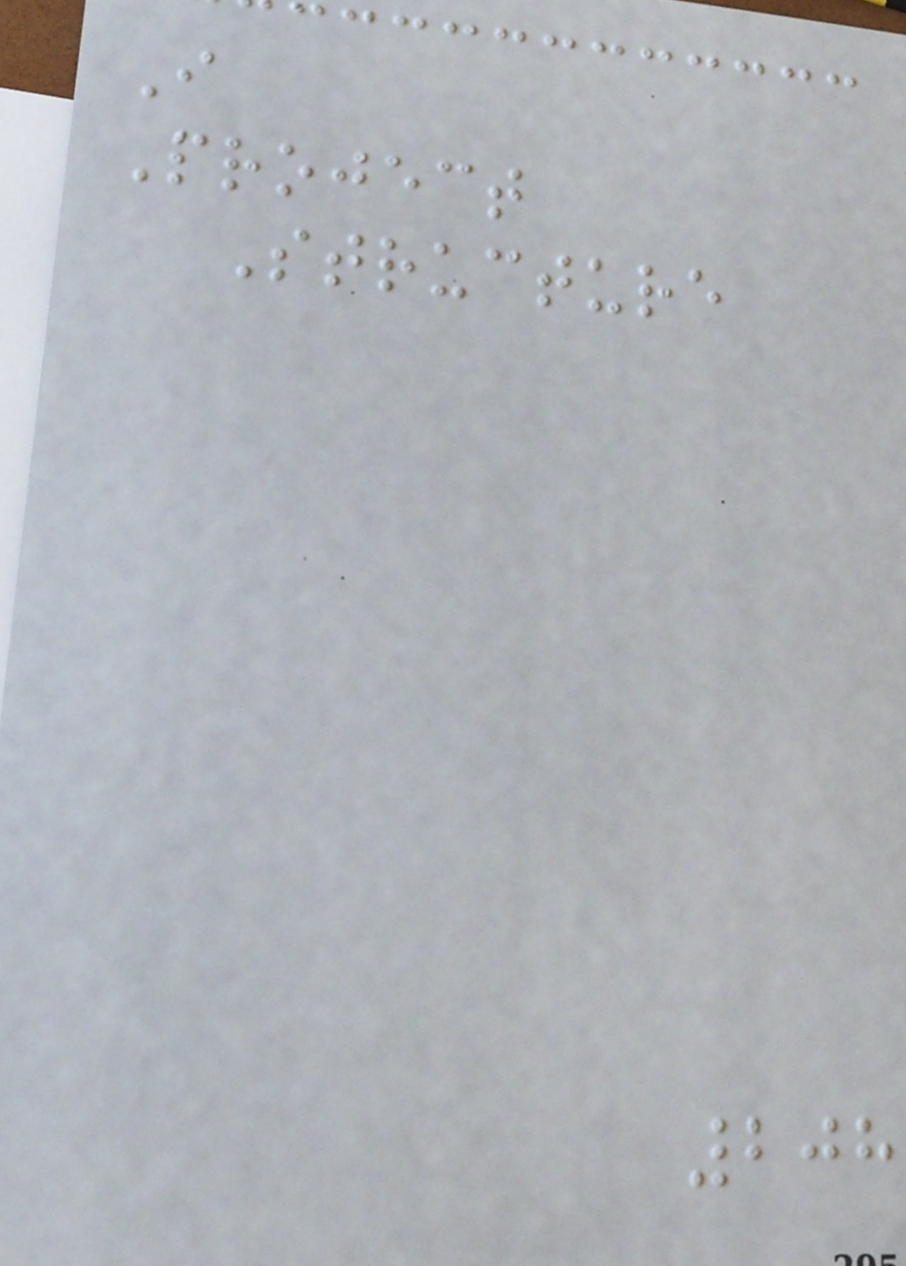I
Project
Structure
208
